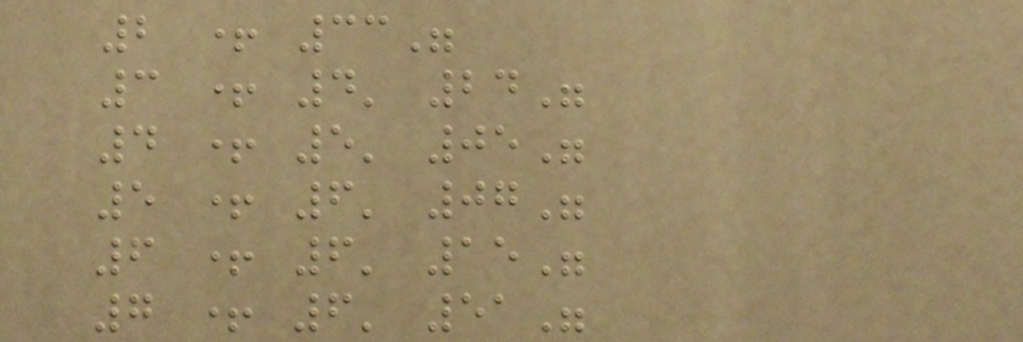2 + 33"
3 + 4' 24"
4 + 5' 05"
5 + 6' 07"
6 + 6' 15"
7 + 6' 51"
